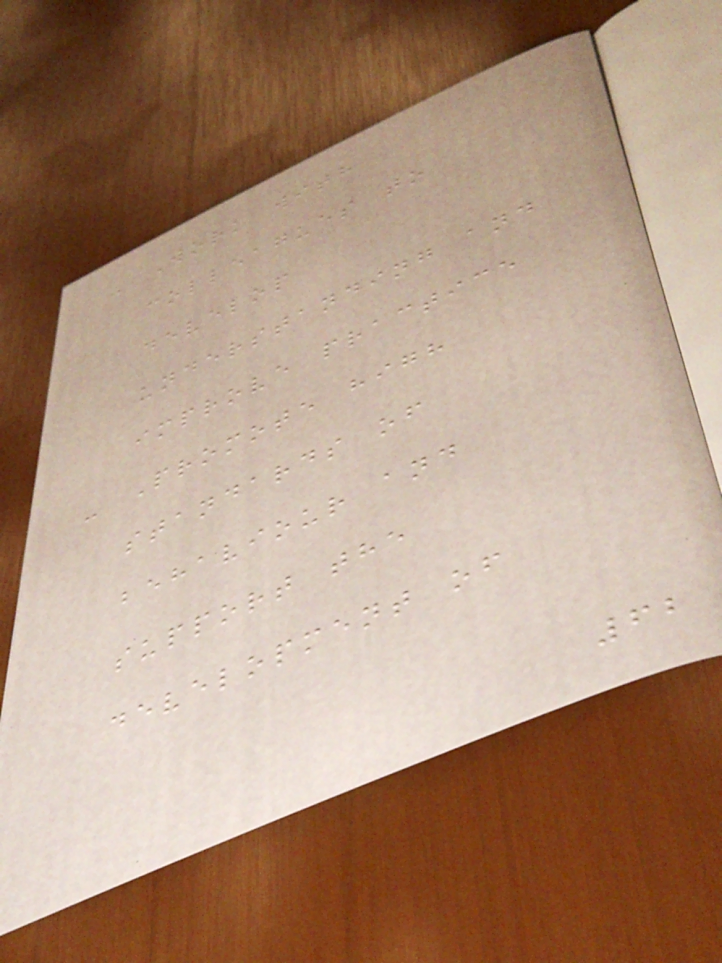- Work with
colleagues to
develop
understanding and
improve practice
- Promote high
standards of
behaviour and
support the
development of
62
